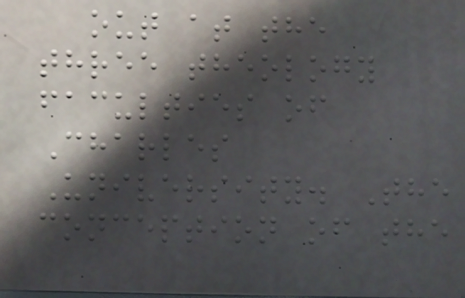out at the
three theology
faculties of
Charles
University. The
conception of the
